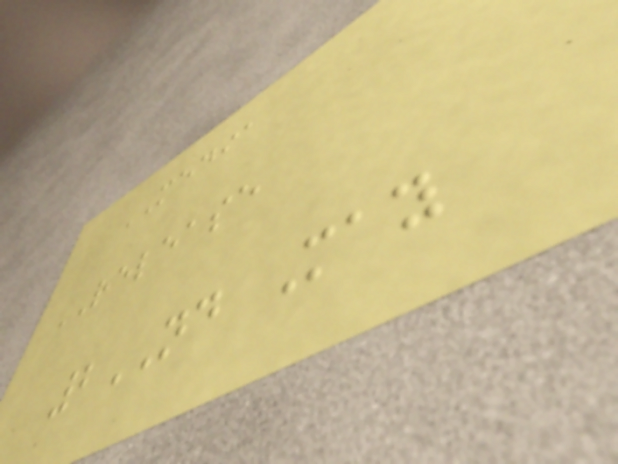MEDIA
RELEASE
2ND May
